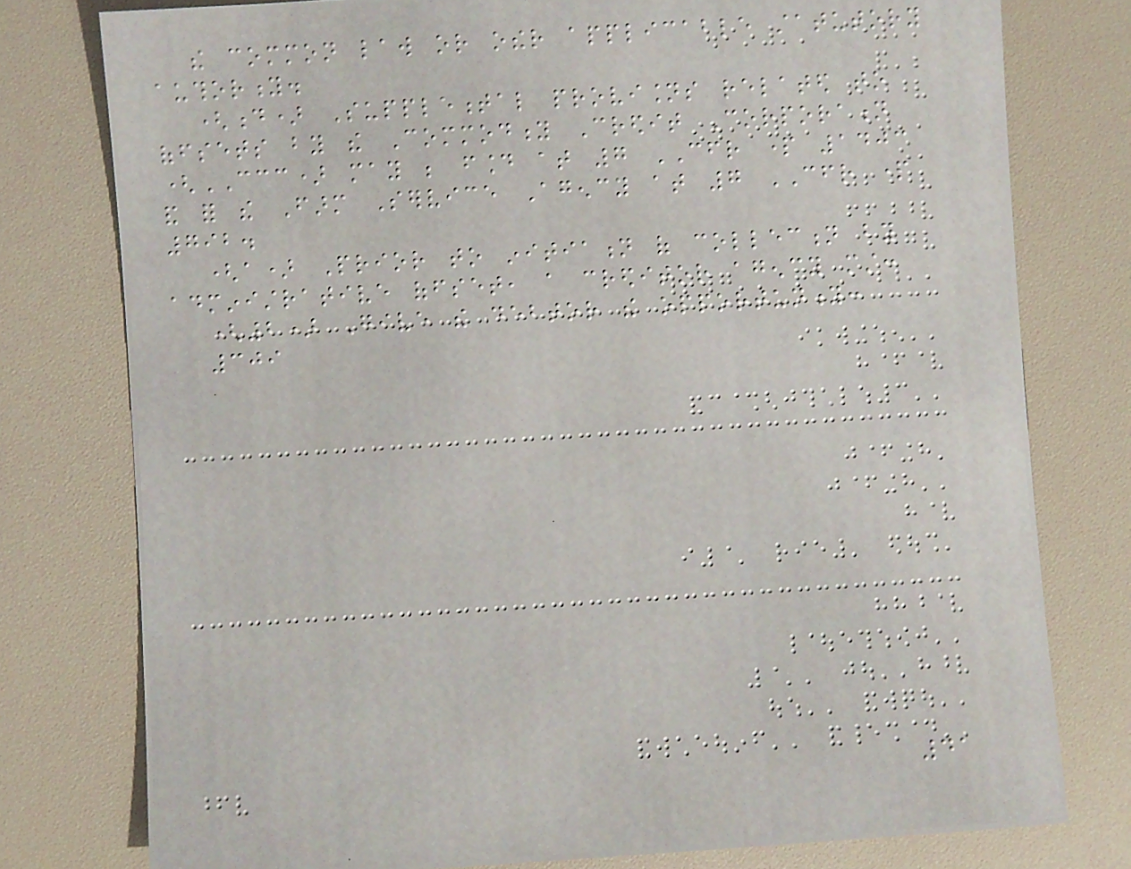the common law or other applicable statutory
authority.
(d) Supplemental provisions related to
offsets by the Commodity Credit Corporation
(CCC) may be found at 7 CFR part 1403
and for the Farm Service Agency at 7 CFR part
792.
(a) Prior to initiation of collection by
administrative offset, a creditor agency must:
(2) Give the debtor the opportunity:
309
41
